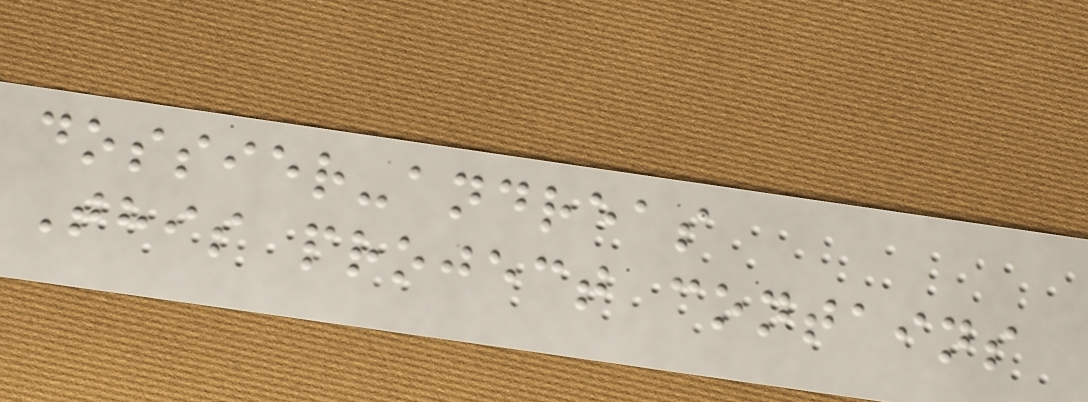dossier-andreas
This project contains
